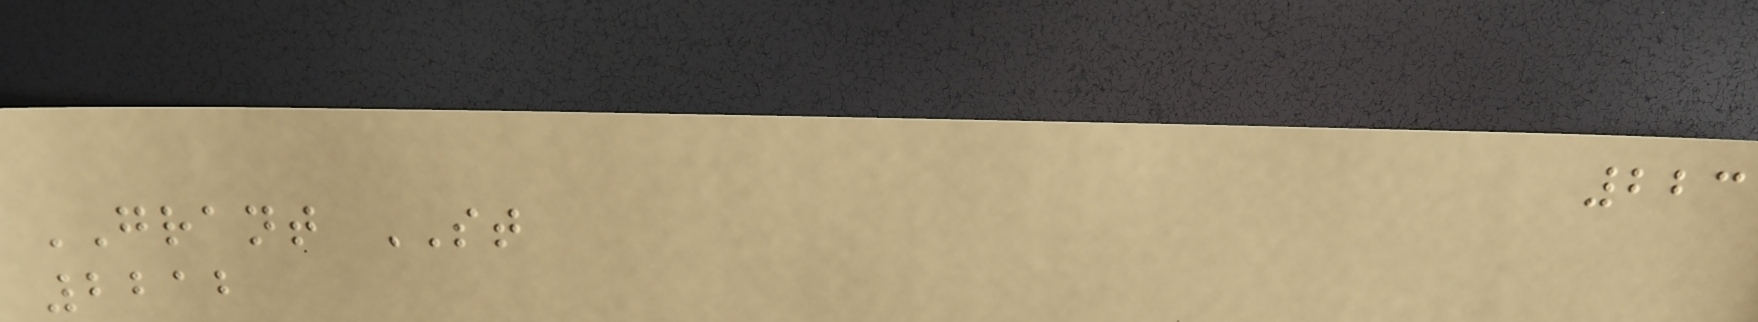223
GRANT ST
2212
